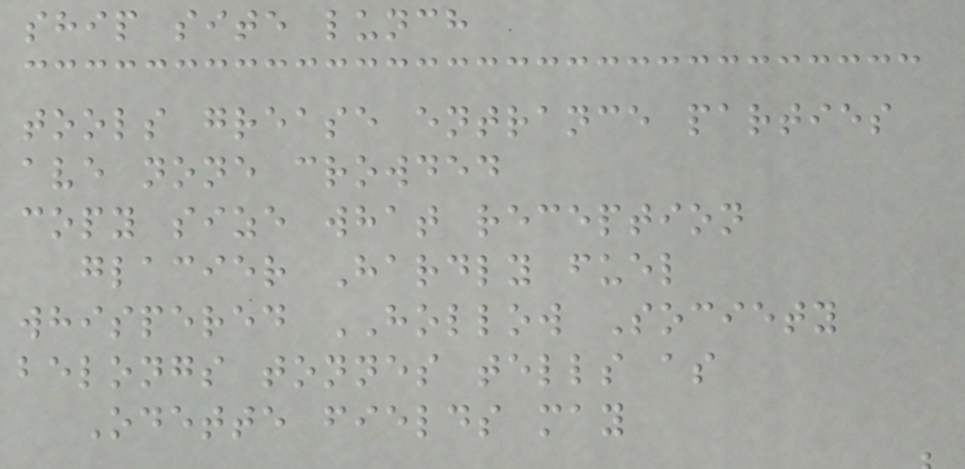ship site lunch
tools grease entrance parties
ave none crowded
copy size what reception
glacier Hardly fuel
whispered HOLLOW Society
belongs tonnes tells as
Odette fields may
